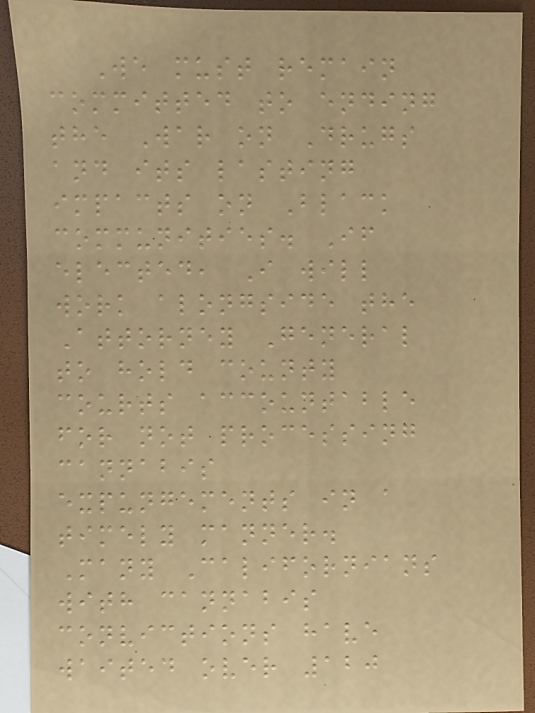We must remain
committed to ending
the War on Drugs
and its lasting
impacts on Black
communities. If
elected, I will
work alongside the
Attorney General
to hold county
courts accountable
for not processing
cannabis
expungements in a
timely manner.
Many Californians
with cannabis
convictions have
waited over 120
